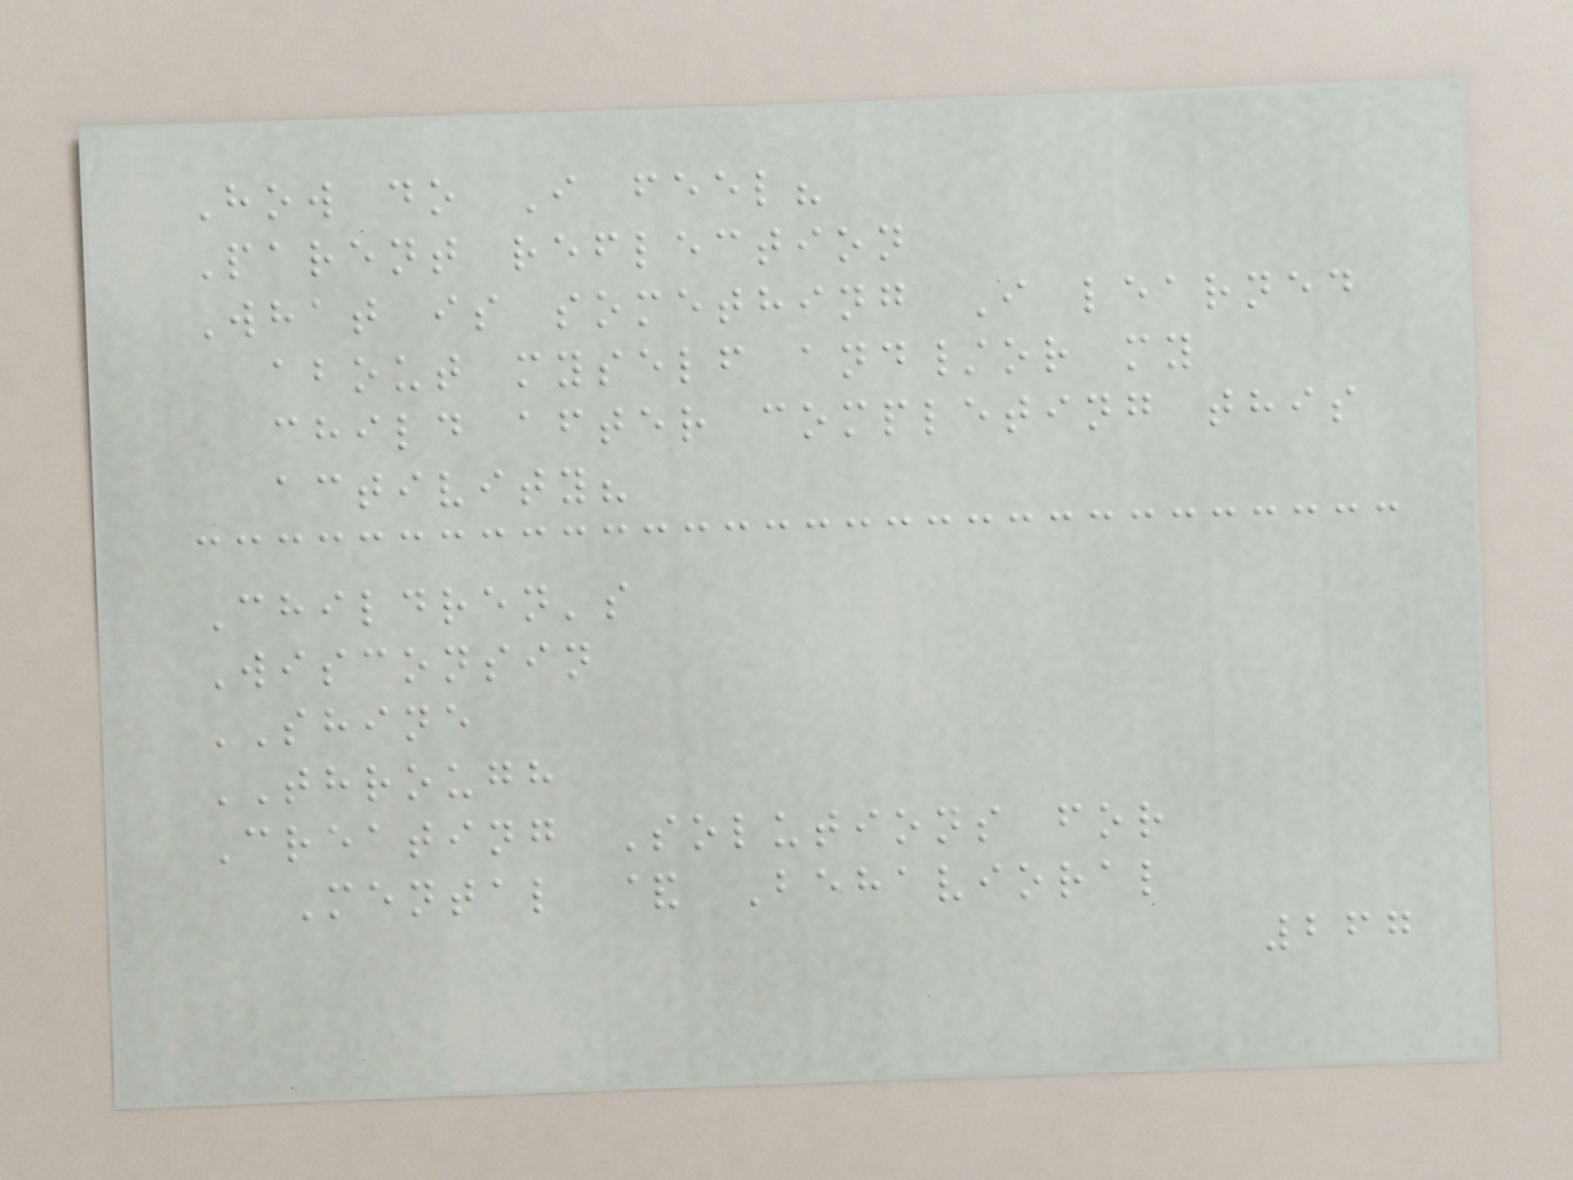How do I feel?
Parent reflection
What is something I learned
about myself and/or my
child after completing this
activity?
Children's
Wisconsin
SHINE
THROUGH
Creating Solutions for
Mental & Behavioral
267
